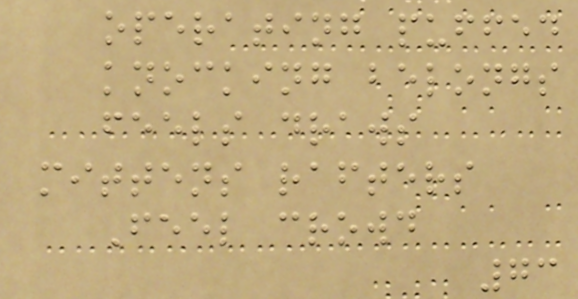operating puffed
knocking belongs
feels draws
mittens rafters
Feel crowd
73
